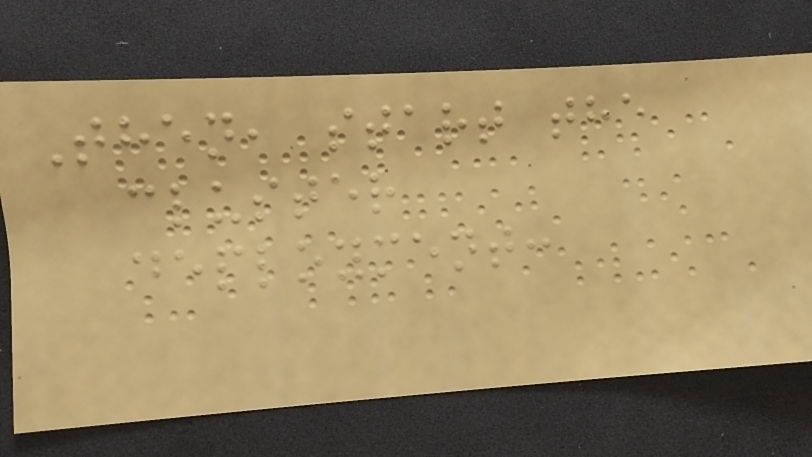Then, start the
cluster
deployment:
